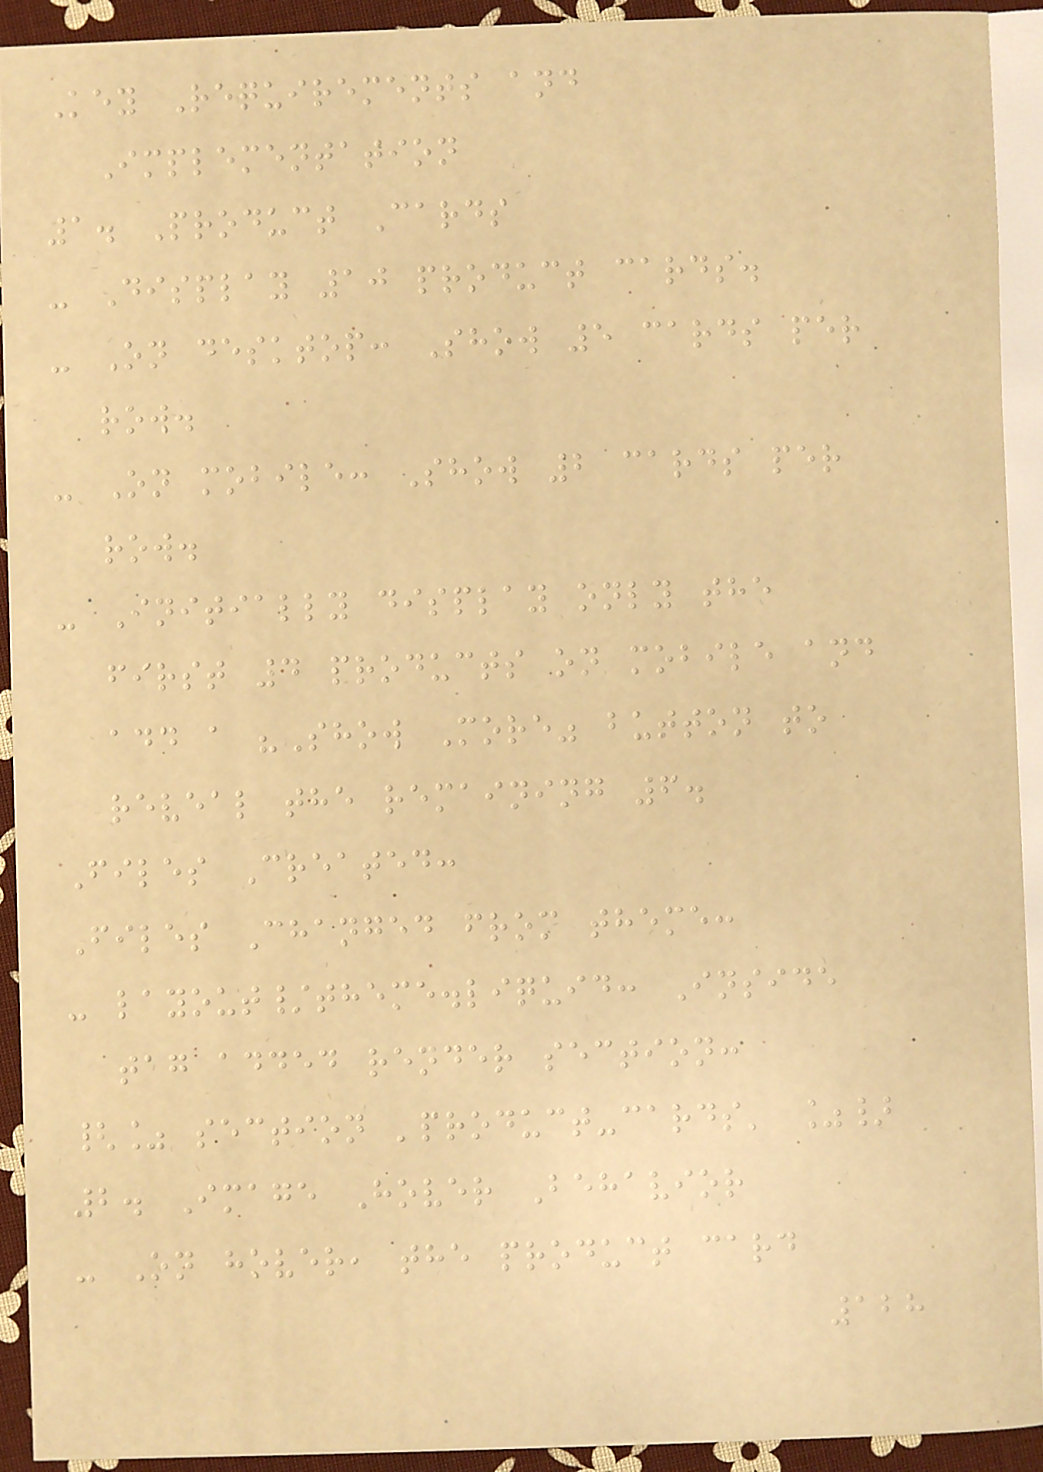Key Requirements and
Implementation
1. Product Cards
- Display 10 product cards.
- On desktop: Show 5 cards per
row.
- On mobile: Show 2 cards per
row.
- Initially display only the
first 4 products on mobile and
add a "Show More" button to
reveal the remaining 6.
Files Created:
Files Changed from theme:
- layout/theme.liquid: Inside
tag added render section:
{% section 'product-cards' %}
2. Image Hover Behavior
- On hover, the product card
128
